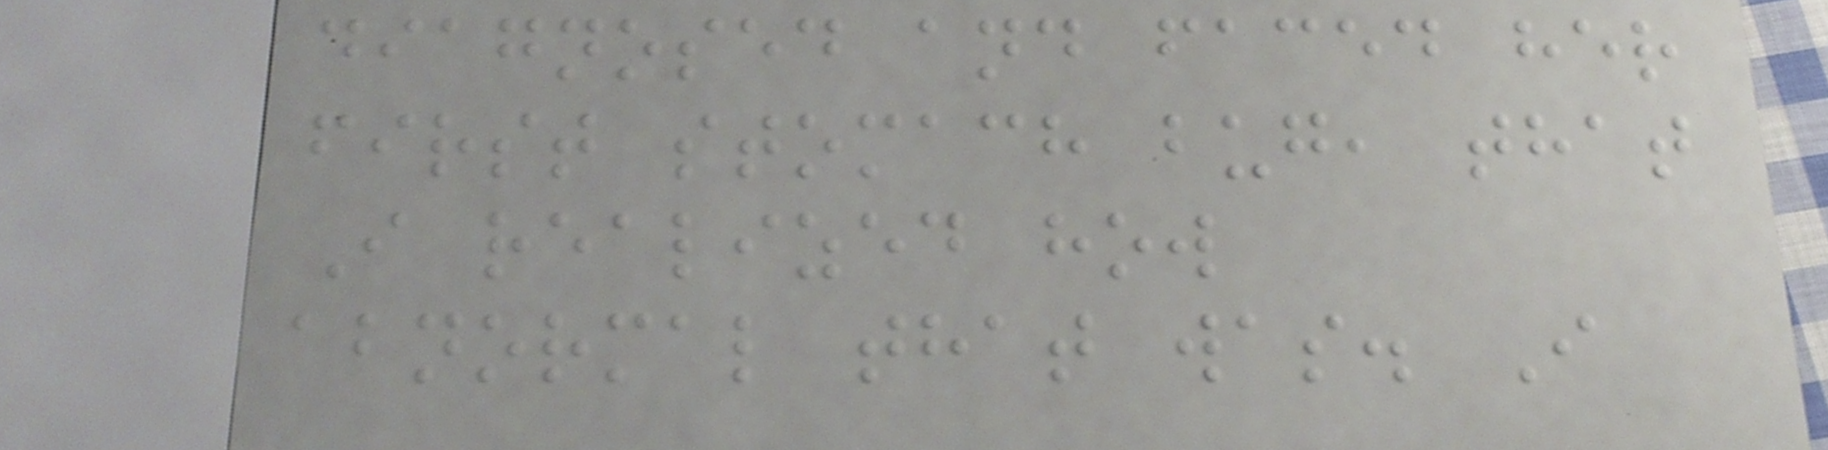diagnosed and faced her
first stomach bug, that
I realized how
abnormal that was. I
